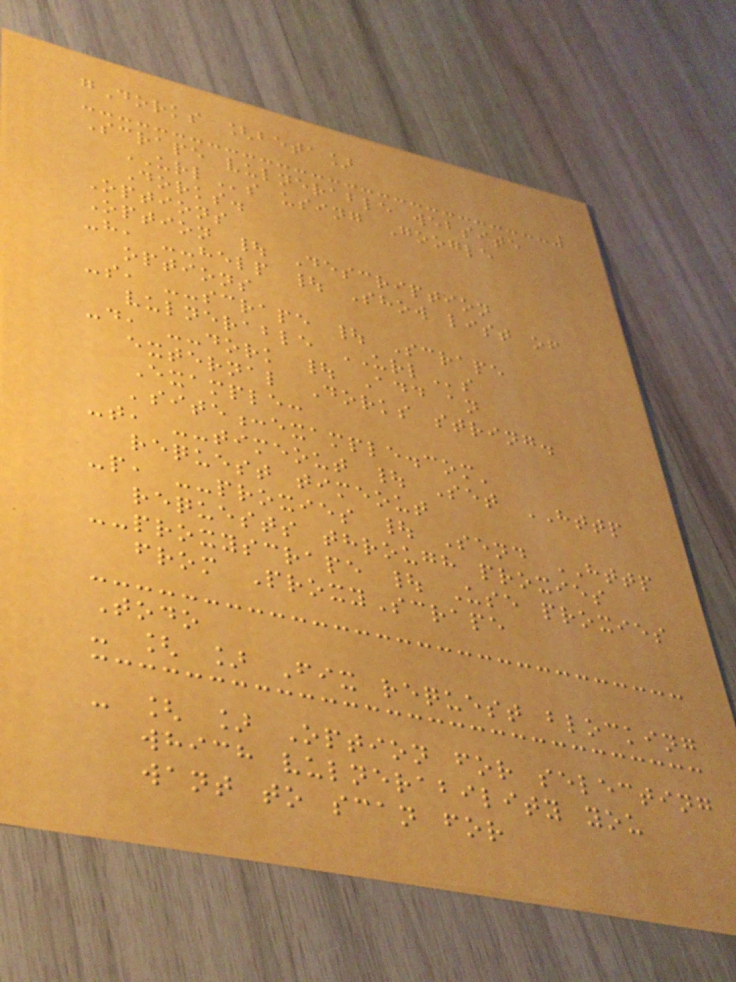gDorks [beta]
Scrape vulnerable website
URLs using Google
Dorks.
Options
Option | Description
-h, --help | Show list of
options
-s, --scrape | Scrape
vulnerable URLs
-d, --dork | Add an
external Dorks string.
Example:
'site:example.com'
-t, --timeout | Set HTTP
request timeout
-p, --proxies | Send HTTP
requests through proxies
--proxyscrape | Use proxies
from ProxyScrape
Todo
- [ ] Fix request blocking
- [ ] Option for selecting
which vulnerability you
want to scan for
